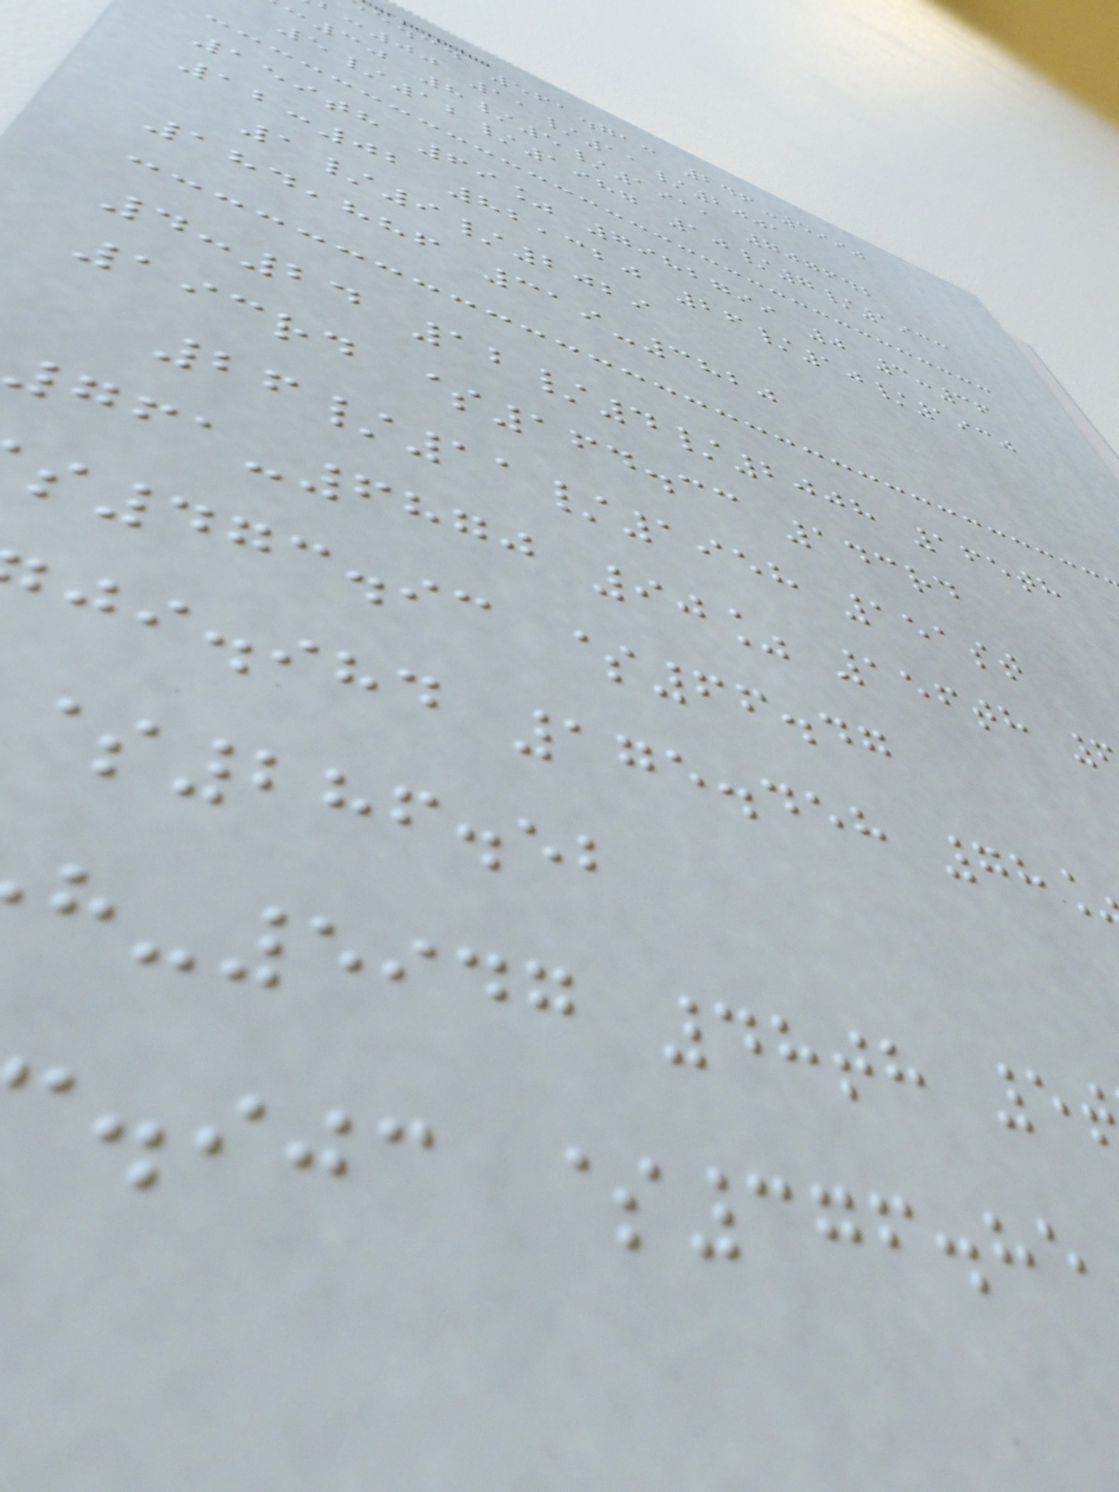e.cd 561.713 246-5990
:00 11/11/2001
:30 8/5/1911 707642
5/12/1987 10/7/1933
159th 69% 7982799 0 3:36
12:02 82,320 26/10/1930
1/9/2029
184,886 319-3820
4:24 12/4/2008 165th
193rd $164.33 143rd
26/11/1958 151st
761-6870 90% 156th
473.93 $66.47
ji.ihd 175.458 78
$286.52
-5947 48th 5
.ijc $376.85
